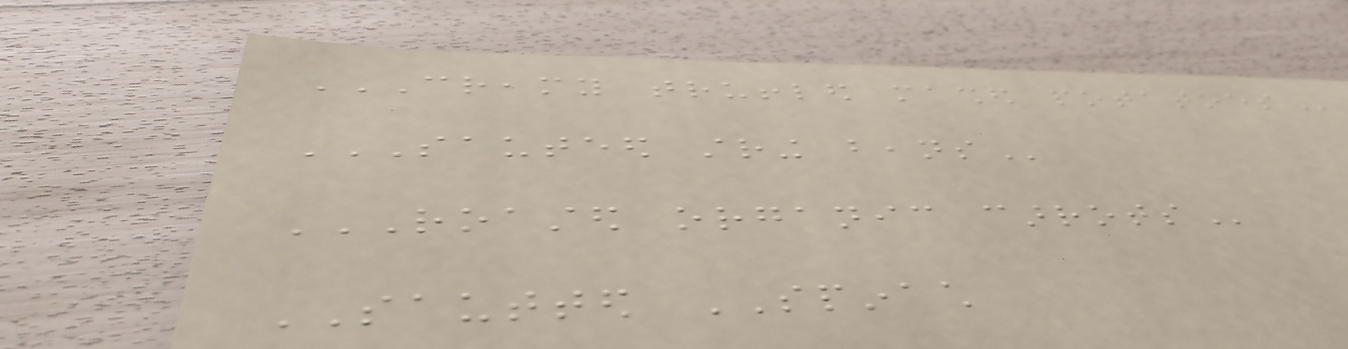CREAMY TRUFFLED MASHED POTATOES
SAUTEED STRING BEANS
ROASTED ORGANIC CARROTS
SAUTTED SPINACH
